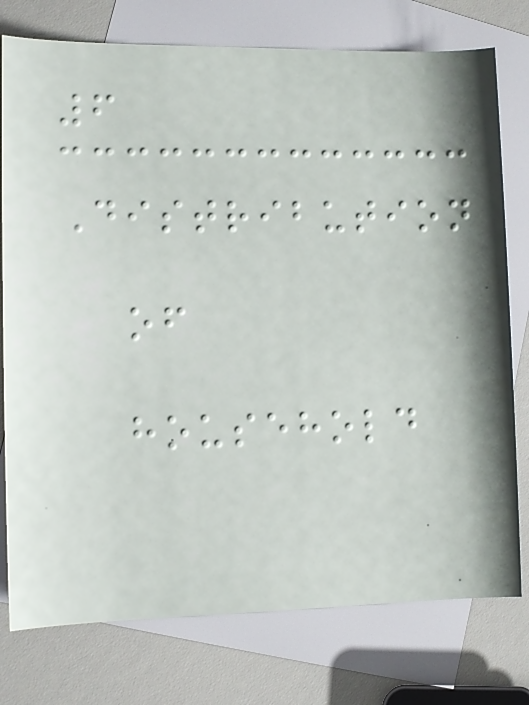6
Distribution
of
household
